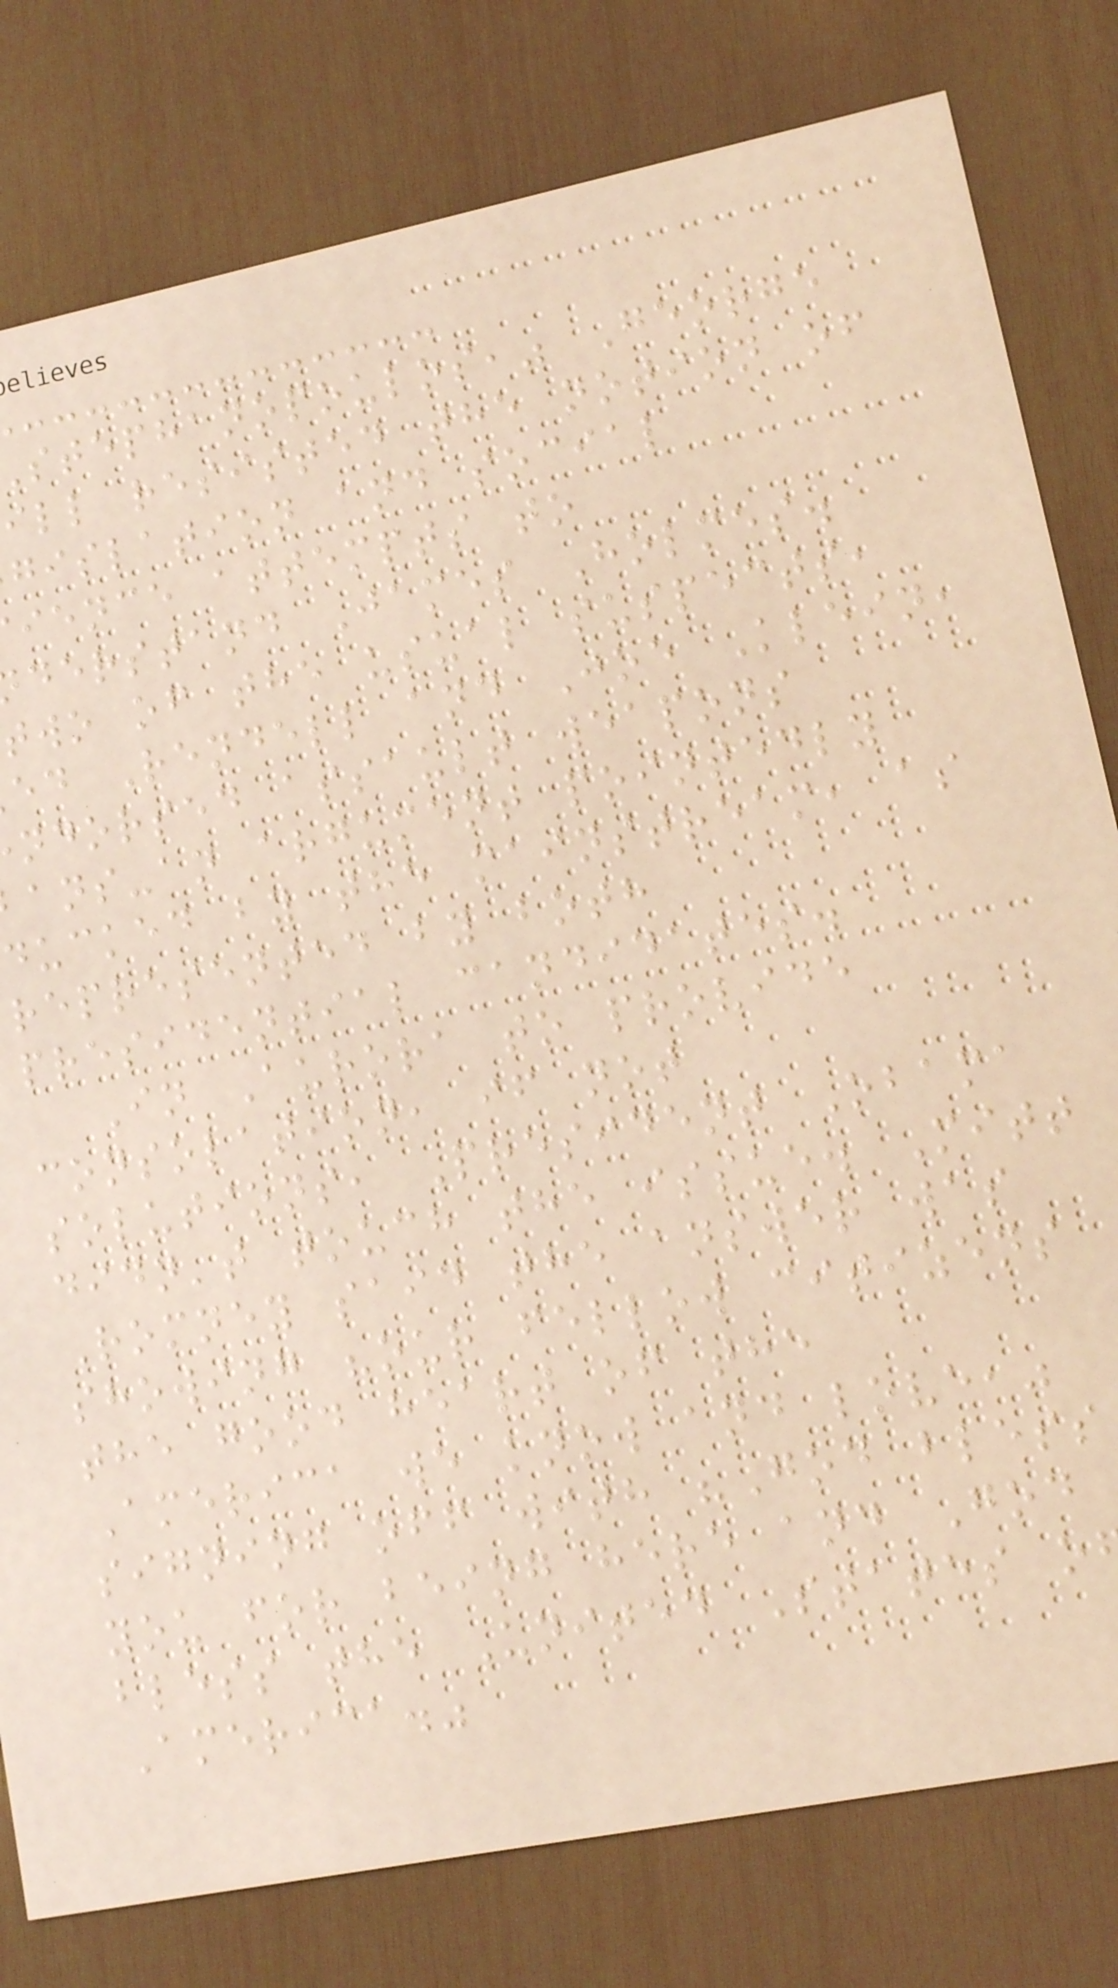stephanopoulos," George
ill resisted the notion of
gislation and social
ience attempts to
derstand James Holmes.
two of the usual suspects,
ed Rendell and Joe Klein,
ndorsed assault weapons
ans-an argument pointedly
ducked by the mainstream, as
represented by both
presidential candidates.
In Aurora to provide
consolation, if not
solutions, President Obama
didn't touch the issue. Mitt
Romney said the answer was
showing "our fellow citizens
the good heart of the
America we know and love,"
signing off with "God bless
you for being here and God
bless the United States o
America."
